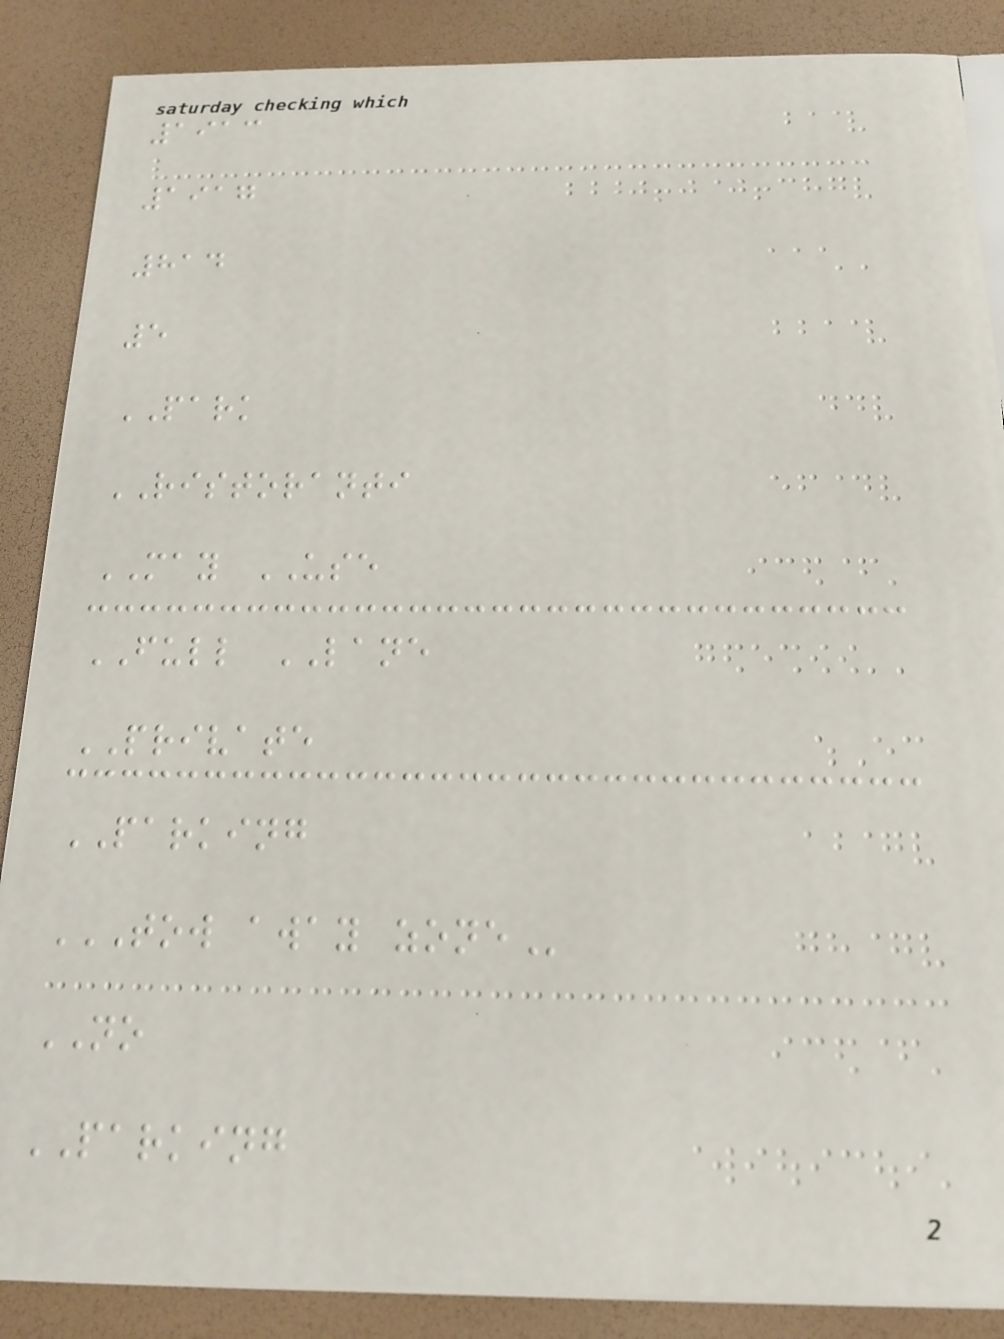1913
1917
814
5
PARK
RISTORANTI
MAY USE
FULL LANE
PRIVATE
PARKING
TOW AWAY ZONE
NO
PARKING
